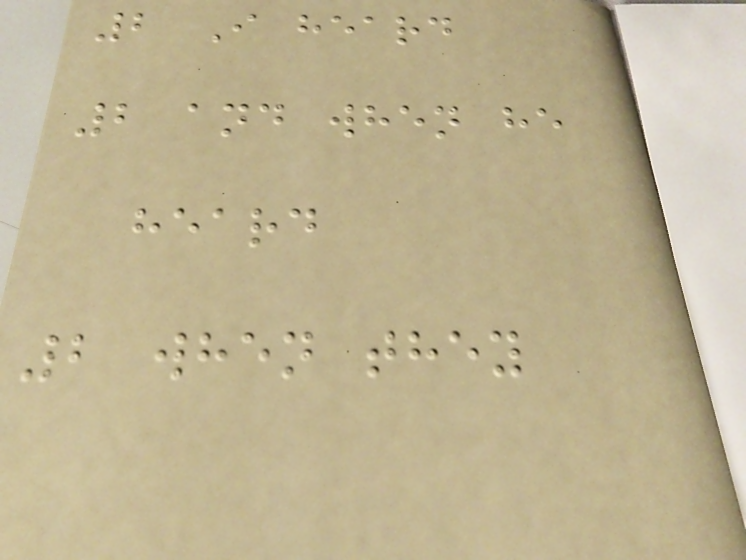2 I heard
2 and when he
heard
2 when they
